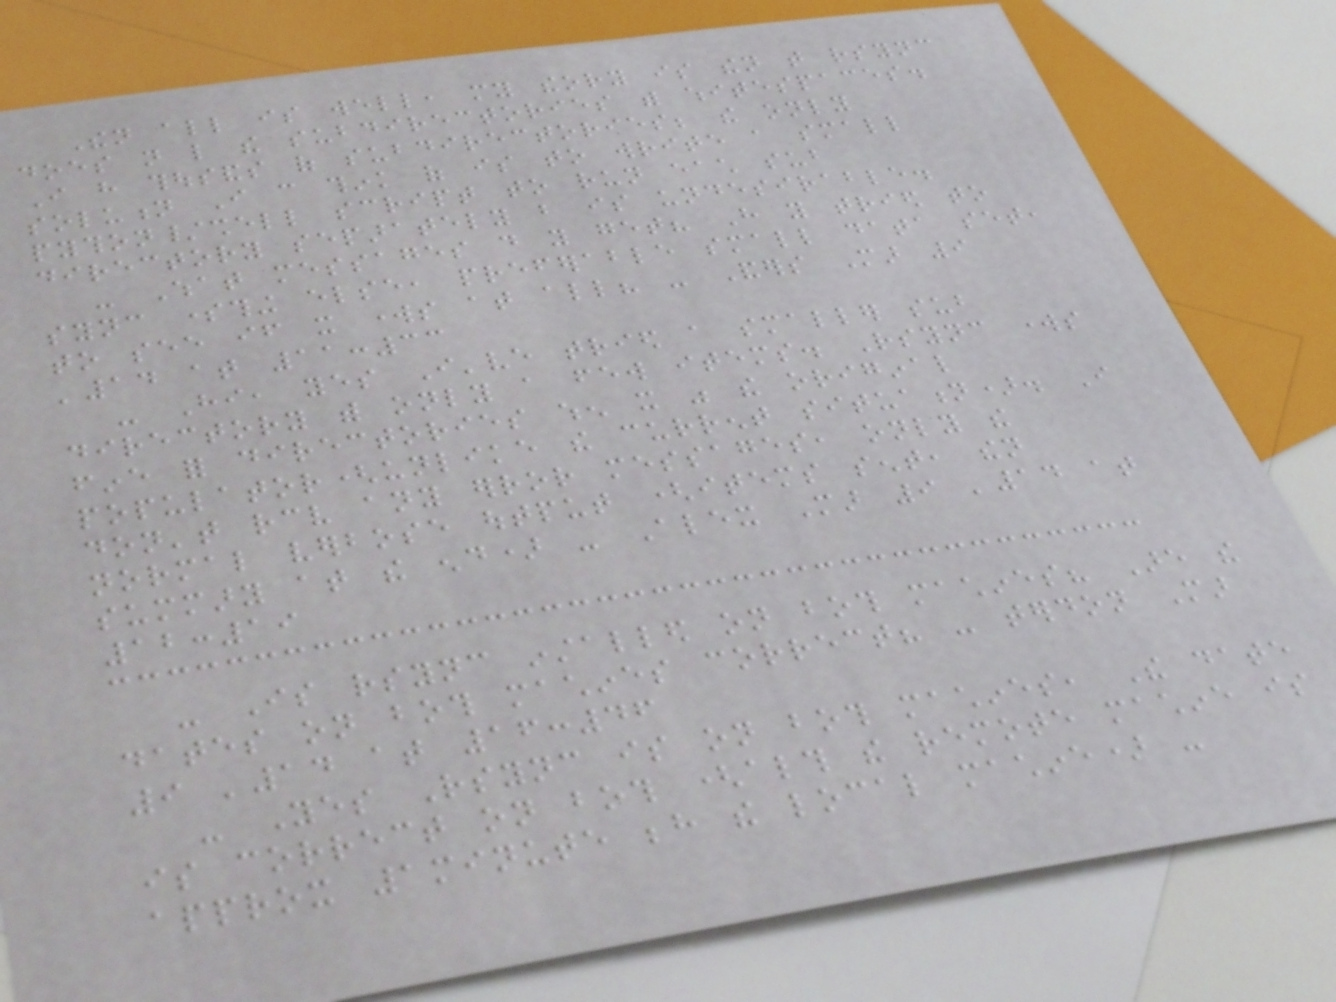Then all is well, my theory is then that rsync
does not like the subdirectories with whitespaces.
I have thousands of subdirectories; the only
solution I can think of is to write a small
python/shell script to run each sub
directory separately but is undesirable.
- What messages do you get? Have you tried to
sync something else, preferable small data set,
to see if it works at all? - Anders Mar 9
'14 at 11:33
- Hi, yes I've tried a smaller sub
directory with only a few items. Rsync works
fine for directories when it was the original
populator(unlike the current situation). I
don't receive any error messages, only the
normal verbose output (items sent, then
summary at the end) - Alex Mar 9 '14 at
12:19
- Is rsync installed on both machines? Are the
dates on both machines correct? - terdon Mar
9 '14 at 16:46
- Yes Rsync is on both machines, The date
is correct on both (although the remote machine is
approx 1minute behind the local machine) -
